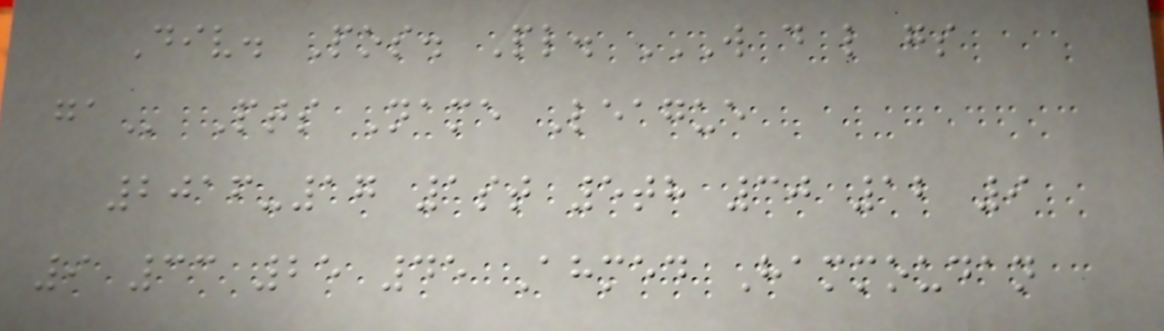Div. Pos. Pl. W D L GS
GA Pts Name League
2016-17 1st 5th 30 12 9
9 33 25 45 Ahmed Hammoudan
